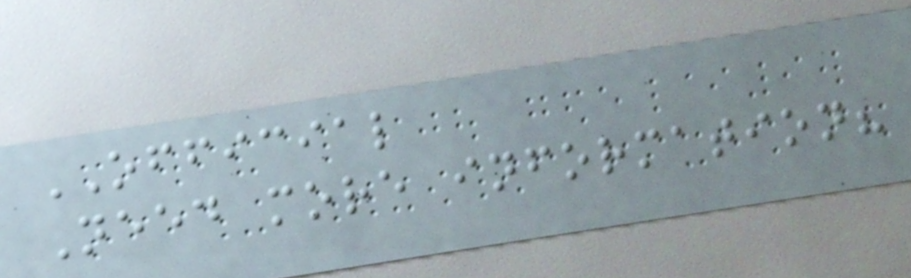OFFICIAL
Need more information?
